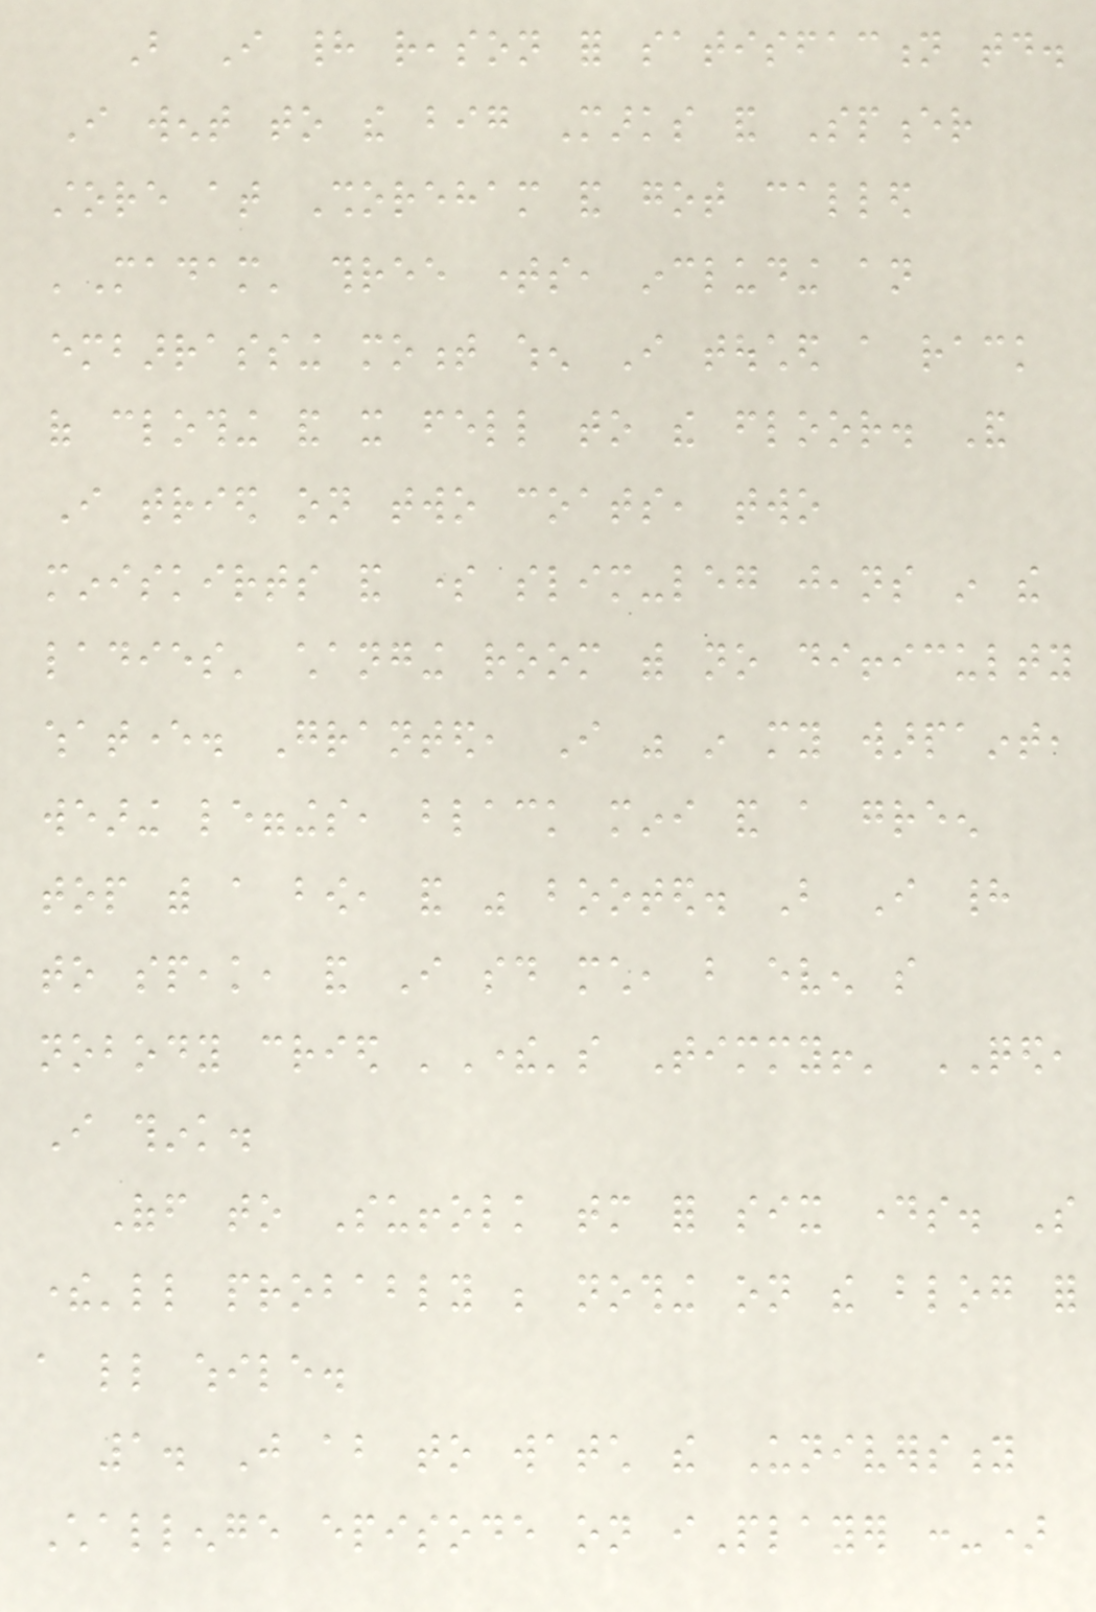But I had reason for satisfaction today.
I went to the big Marks and Spencer
store at Shoreham and got called
'Madam' three times, including an
embarrassing moment when I touched a rack
of clothing and it fell to the floor. And
I tried on two coats, two
miniskirts and some slim-leg jeans in the
ladies' changing room with no difficulty
whatever. Granted, I was in my warpaint,
wearing leggings, black mini and a green
top with a bow, and was booted. But I had
to speak, and I said much, but even so
nobody cried 'There's Timmy!' QED,
I think.
Off to Suffolk tomorrow for six days. So
there'll probably be nothing on the blog for
a little while.
1. Just about to watch the University
Challenge episode on iPlayer :-)
